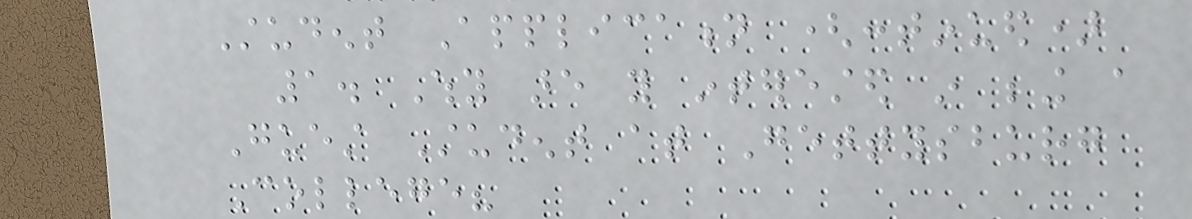Student Application (continued)
1. Why are you interested in being a
Guest Student at Gettysburg
College?
